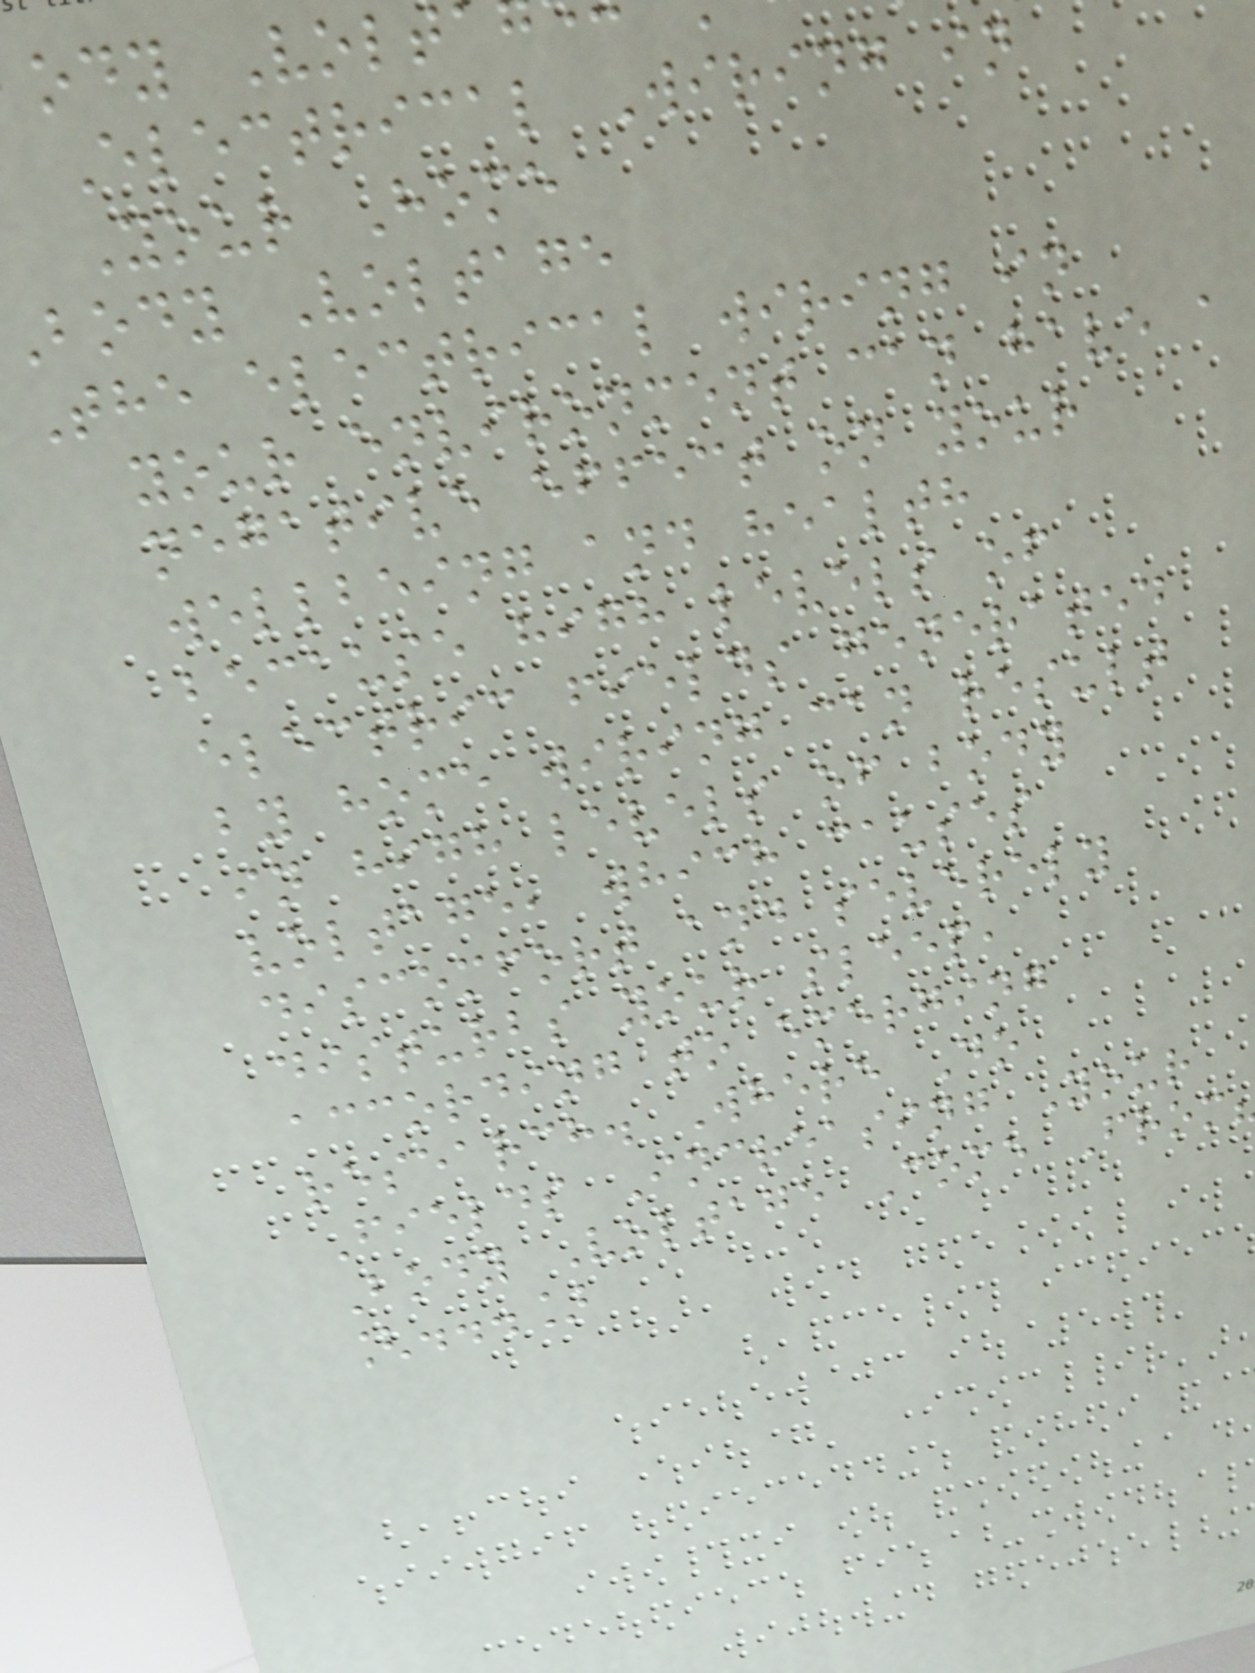ody Volt
Electrical Wiring in
Your Home
body Voltage
The electrical wiring in
your environment can have a
negative effect on your
wellbeing and health
because high levels of
electric fields generated
by home wiring can result
in high levels of body
voltage, which causes
discomfort and severely
disturbs your sleep,
according to emerging
research. Where Do
Fields Increasing Your
Body Voltage Come From
[...]
